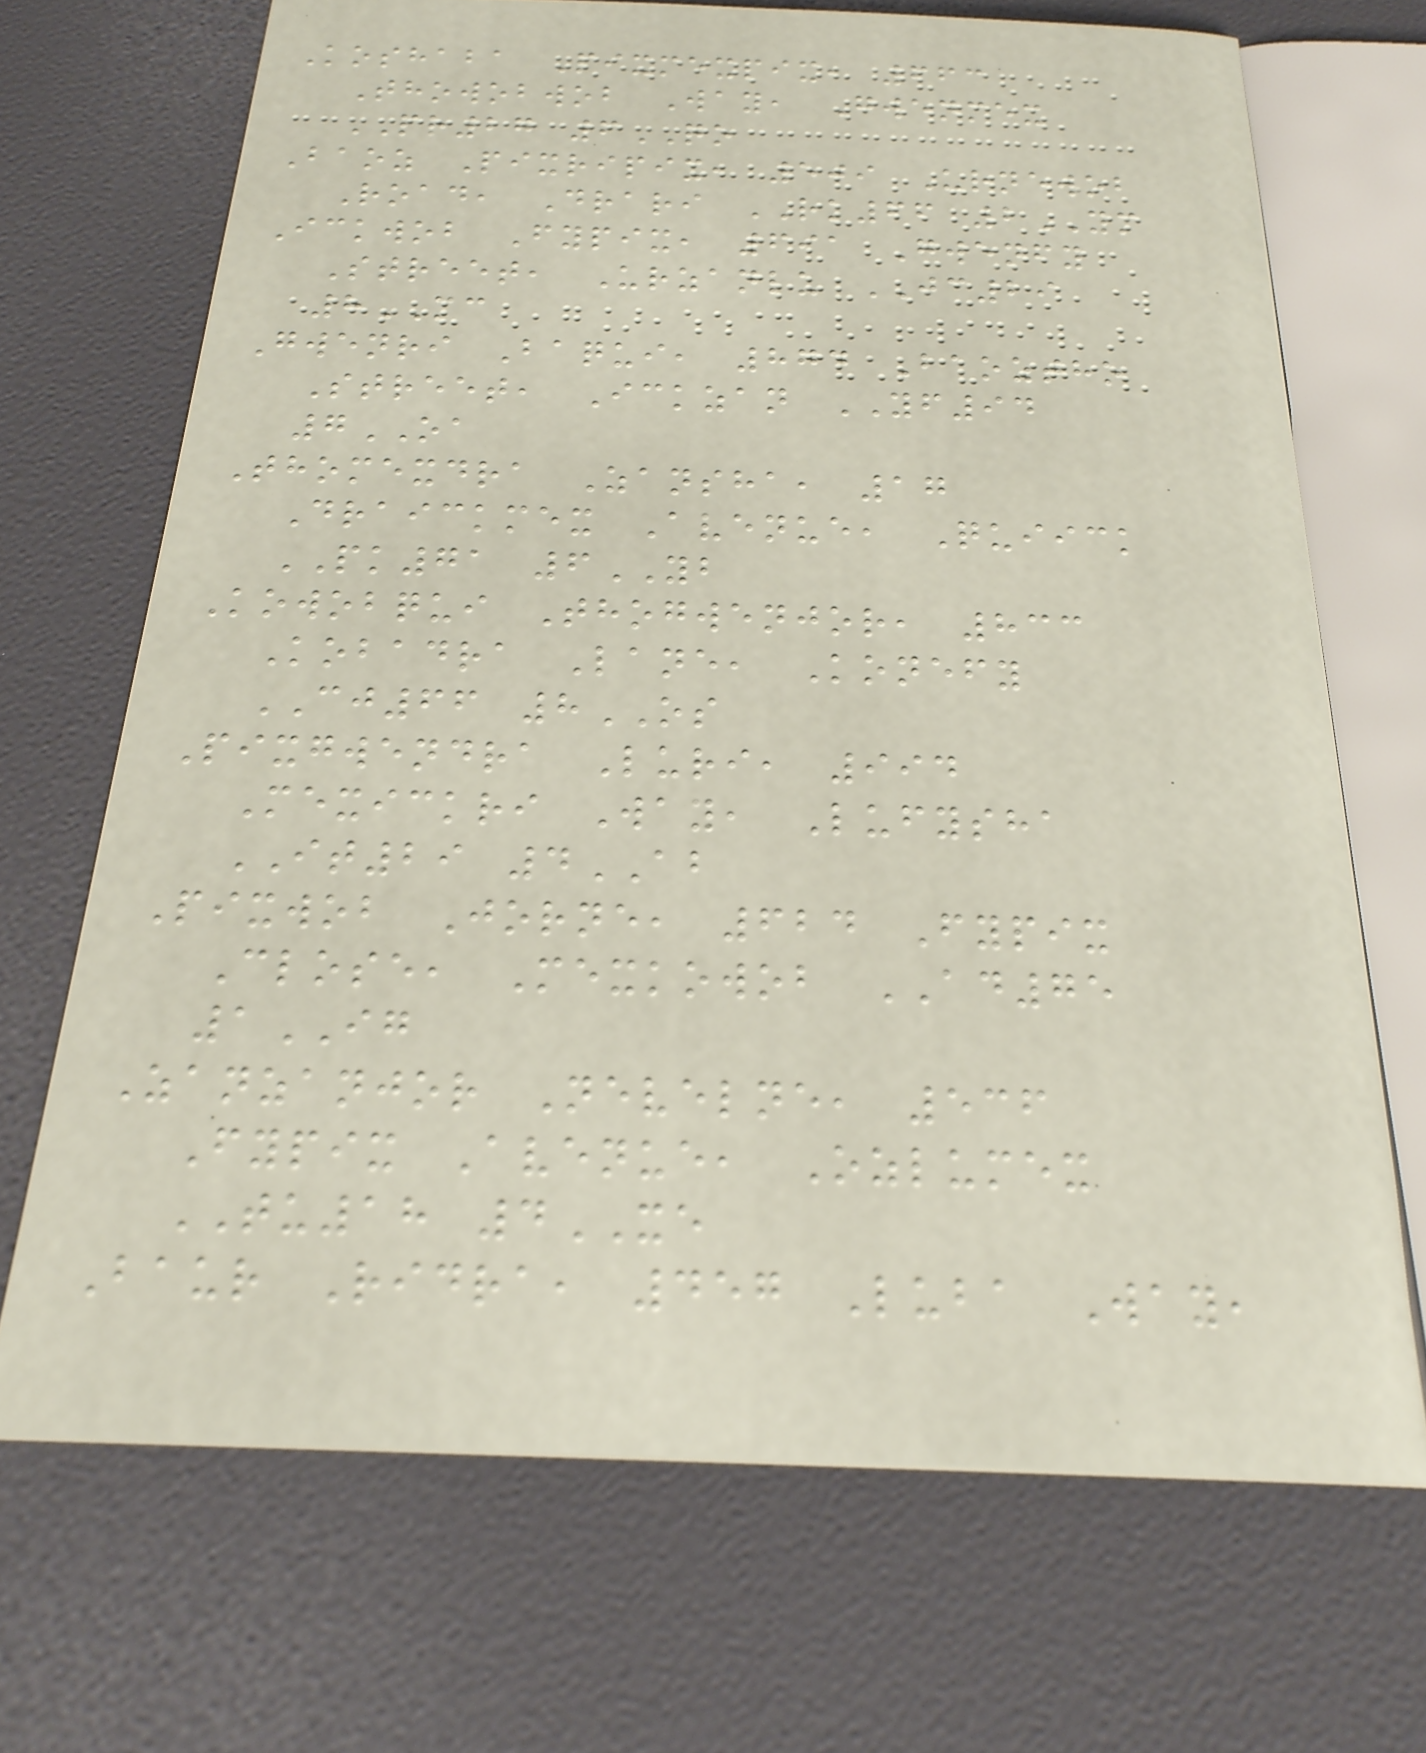Koshaba Pixmexpix, 663
Thowobwob Way, Gwenmex
PR27 6QO
Baoz Pixripix, 509 Urnewob
Road, Drari RK66 2YM
Ickwob Fypix, 691 Gwenfy
Street, Urzanlu JC29
8MC
Gwenri Baqui, 874 Baoztho
Street, Ickzan YF94
7OA
Thomexdra Zansha, 17
Draickmex Avenue, Quiick
PK71 6YB
Kowobqui Thogwenjor, 833
Kobadra Lane, Konefy
CJ66 8OS
Pixgwendra Luri, 994
Mexickri Way, Lufysha
IT29 4AB
Pixwob Jorne, 624 Fypix
Close, Mexkowob AD75
1IG
Zanzanjor Nevelne, 536
Fypix Avenue, Ozlumex
TU18 4XE
Baur Ridra, 457 Luba Way,
